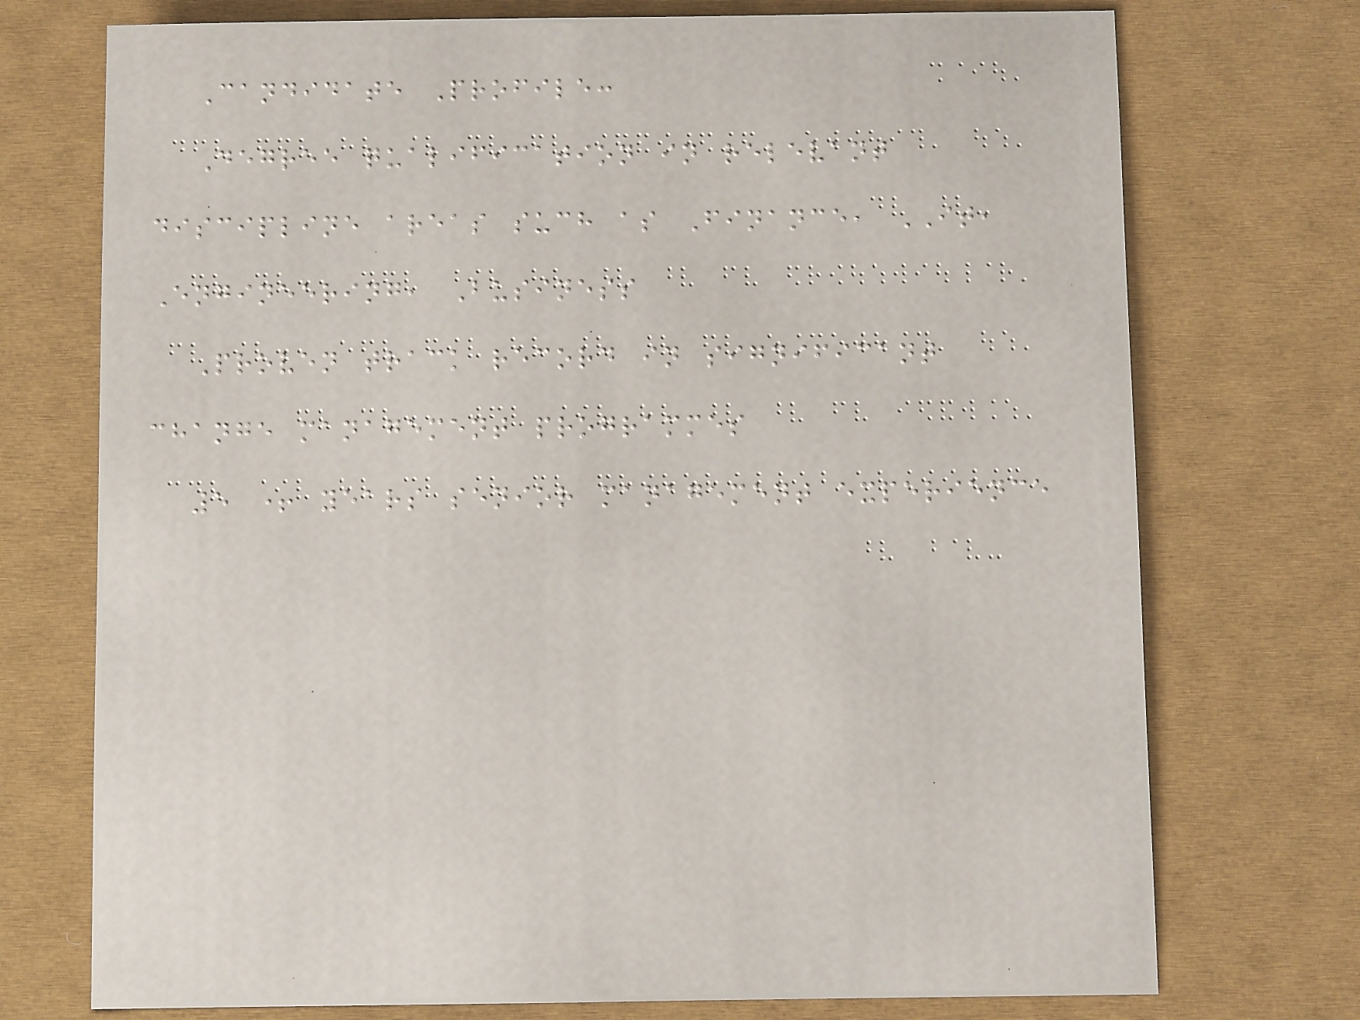Candidate Profile:
Degree qualification in relevant
discipline areas such as Finance, IT,
Engineering, Business
Proven track record in significant
change management programmes
5 + years senior management experience
